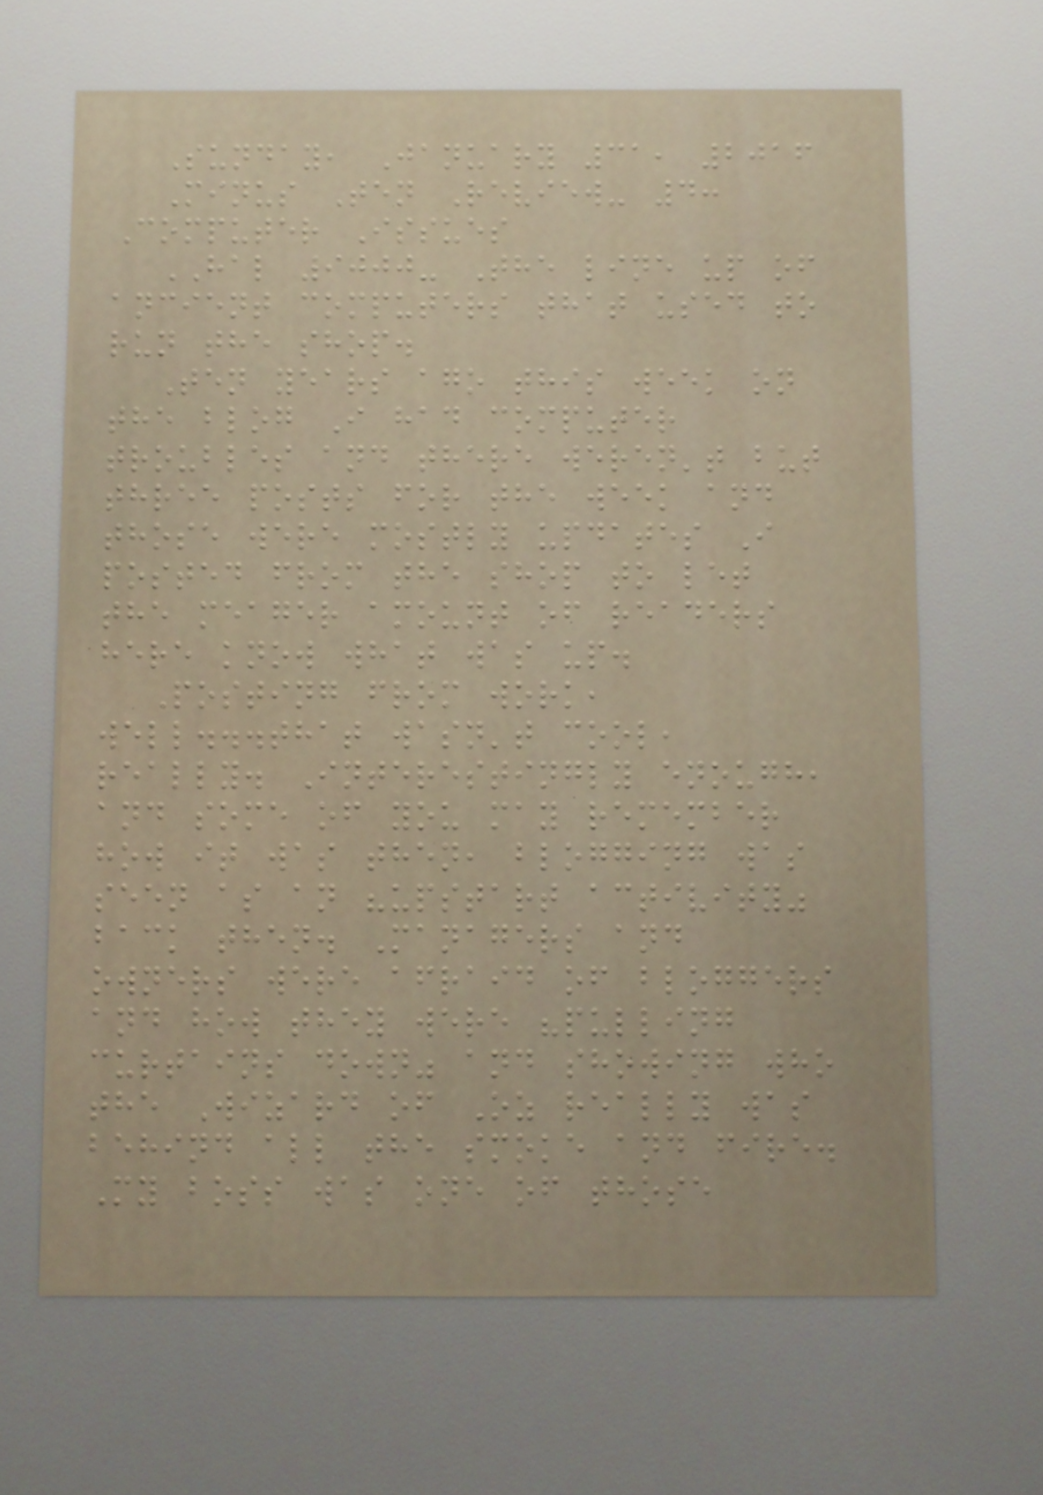Sunday, January 31, 2016
Minus Ten Review- 4:
Computer Issues
HAL 9000- The line up of
ancient computers that used to
run the shop.
Ten years ago this week on
the blog I had computer
troubles and there weren't but
three posts for the week and
those were mostly updates I
posted from the shop to let
the meager amount of readers
here know what was up.
Posting from work,
well...that wasn't cool,
really. Interestingly enough,
and some of you may remember
how it was then, blogging was
seen as an "upstart activity"
back then. Managers and
owners were afraid of bloggers
and how they were "pulling
curtains down" and showing who
the Wizard of Oz really was
behind all the smoke and fire.
My boss was one of those
